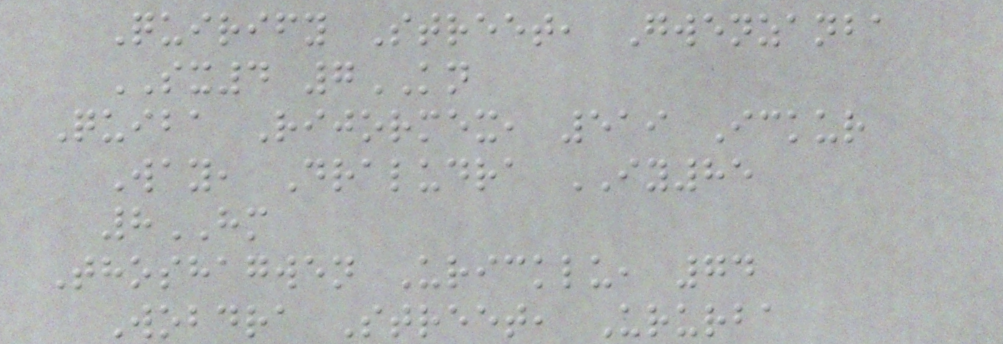Quirify Street, Gwenzanba
SX4 7KN
Quiba Rijormex, 519 Ickur
Way, Draludra IY85
8HM
Thoshagwen Uricklu, 74
Wobdra Street, Ururba
